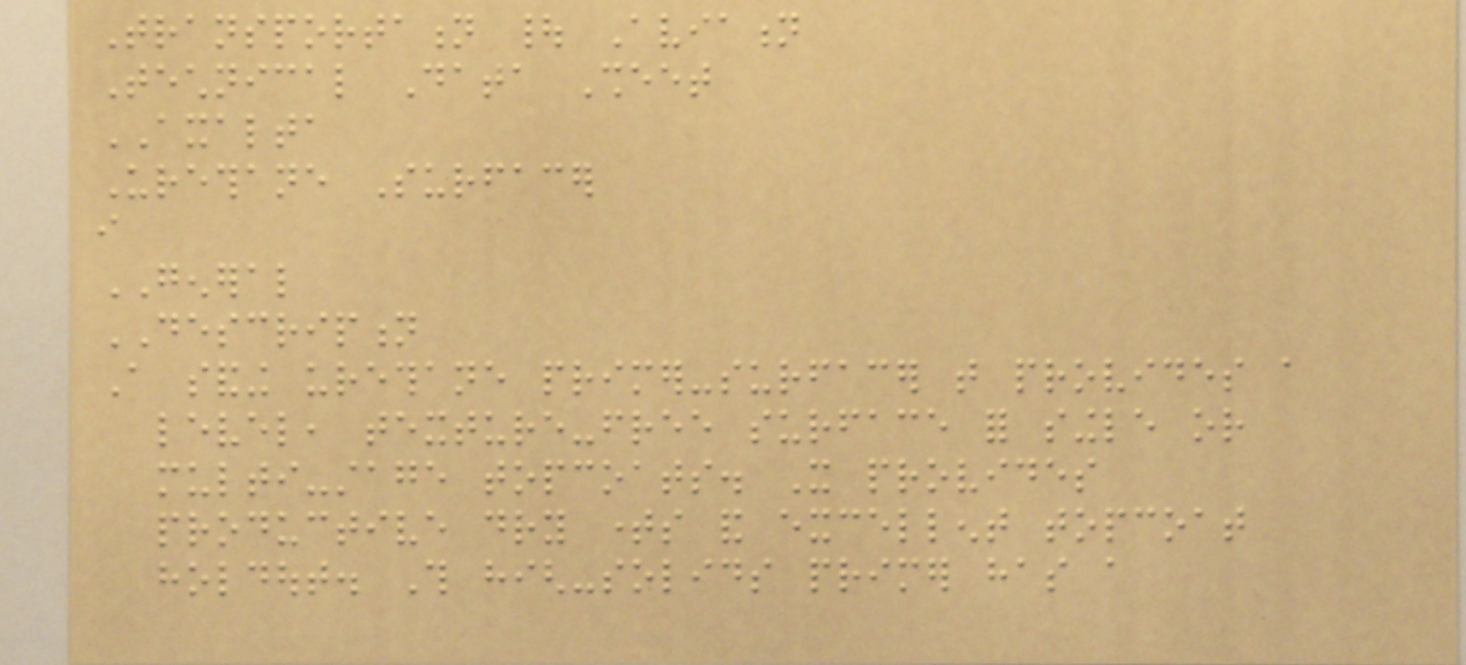Transportation | Aviation
Technical Data Sheet
AXALTA
Urethane Surfacer
i
GENERAL
DESCRIPTION
A sanding urethane primer-surfacer that provides a
level, texture-free surface for single or
multi-stage topcoats. It provides
productive dry times and excellent topcoat
holdout. This high-solids primer has a
